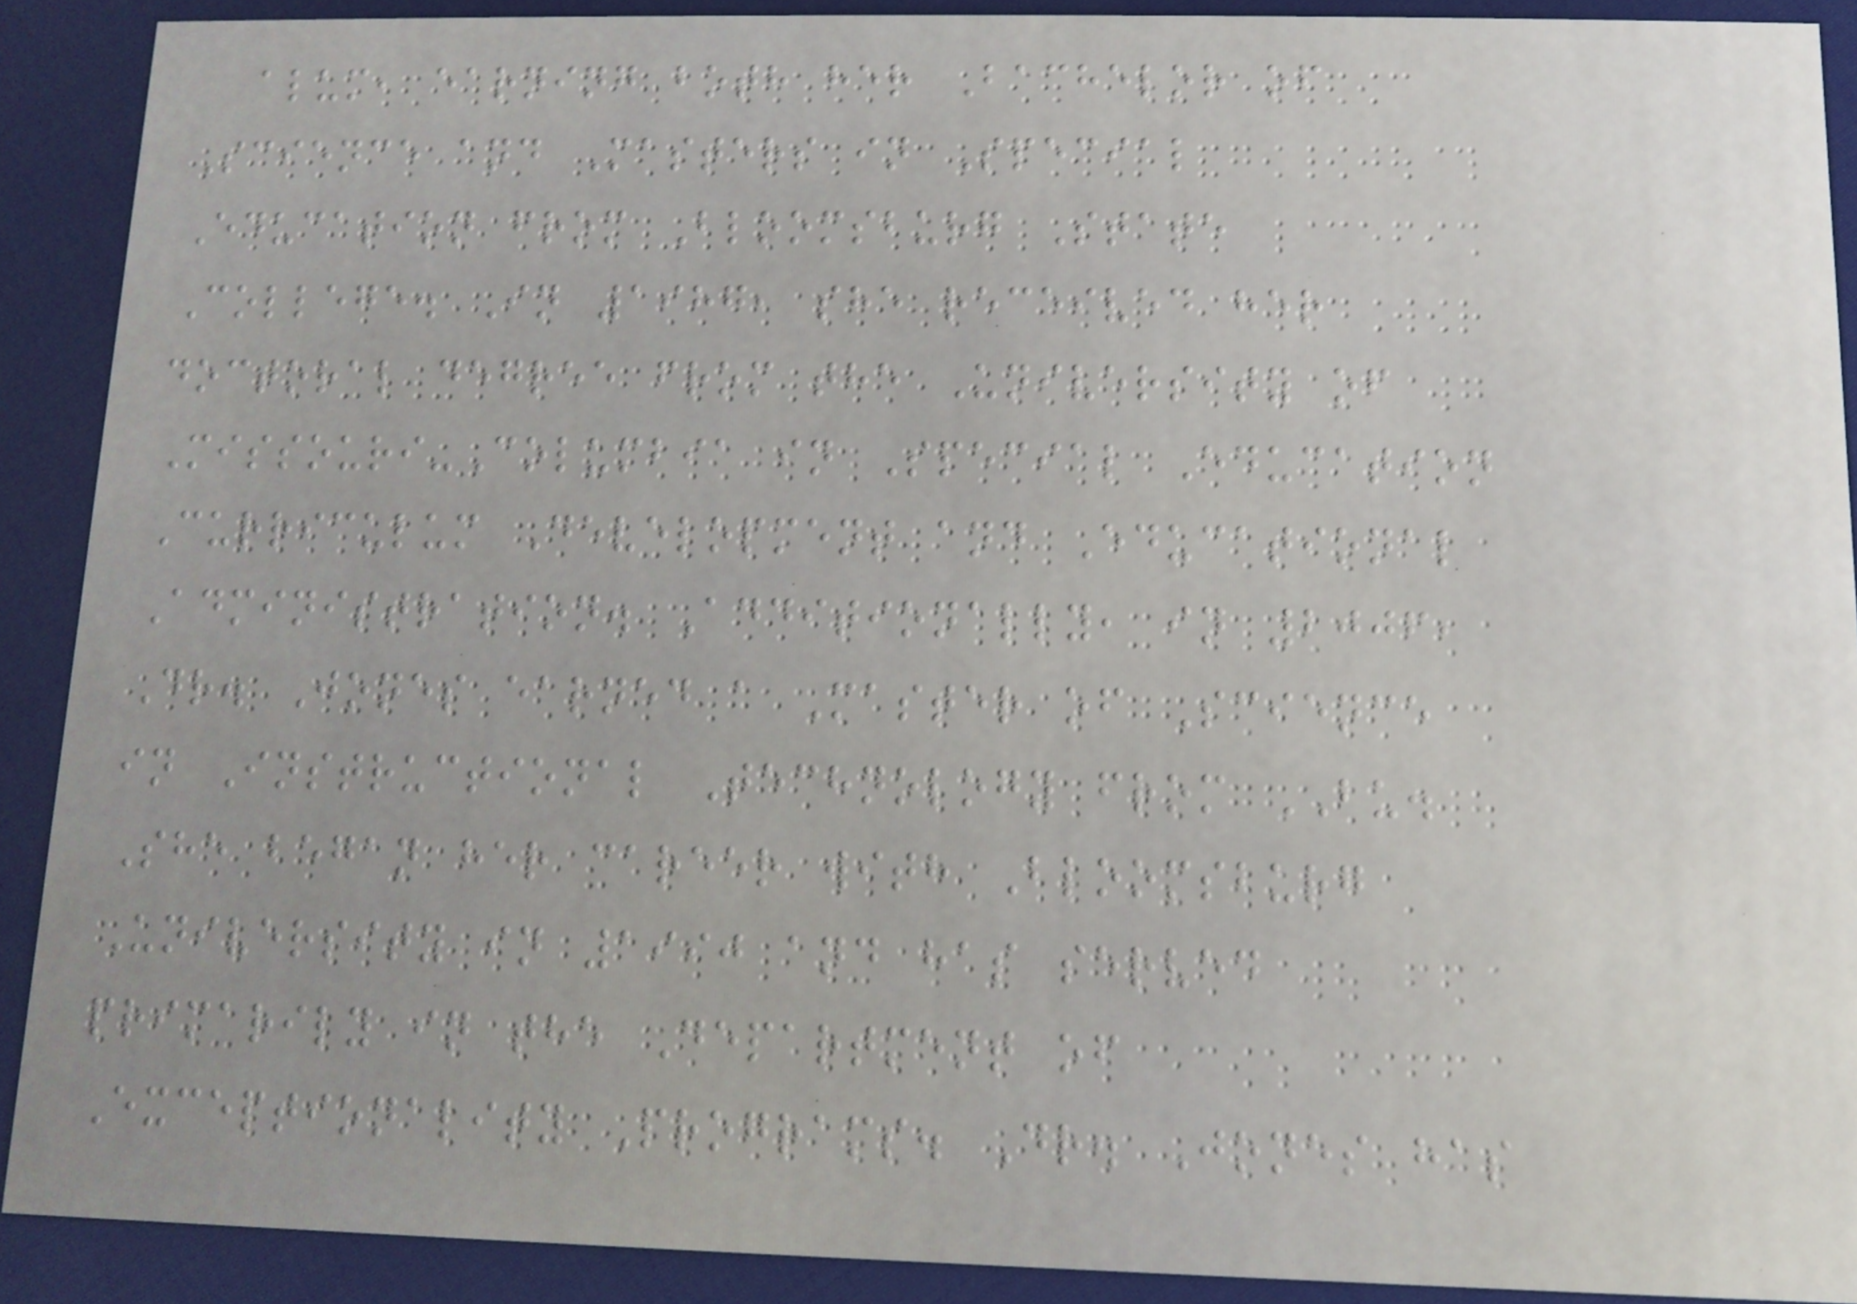alum, earning both her Bachelor of
Science and Masters in Special
Education from Bloomsburg State
College. In 1987, she received her
doctoral degree from the University of
Missouri-Columbia in Special Education
Curriculum Development and Educational
Administration. Additionally, in 2006,
Dr. Jones earned a Master of Science
in Instructional Technology from BU.
She began her career with Bloomsburg
University in 1990 and has served
primarily in the Department of
Exceptionality Programs. Dr. Jones has
